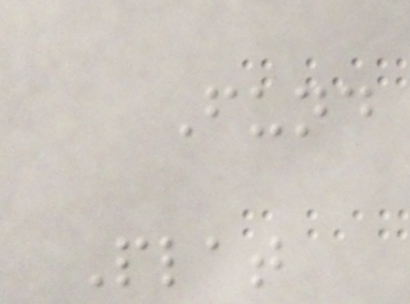Fund
Plat
